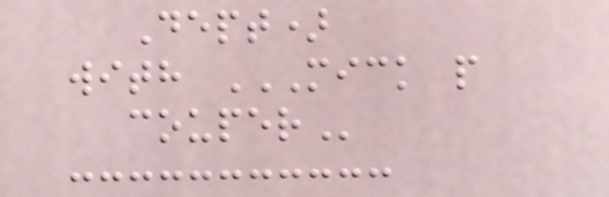Dept)
with MICK P
COUPER
